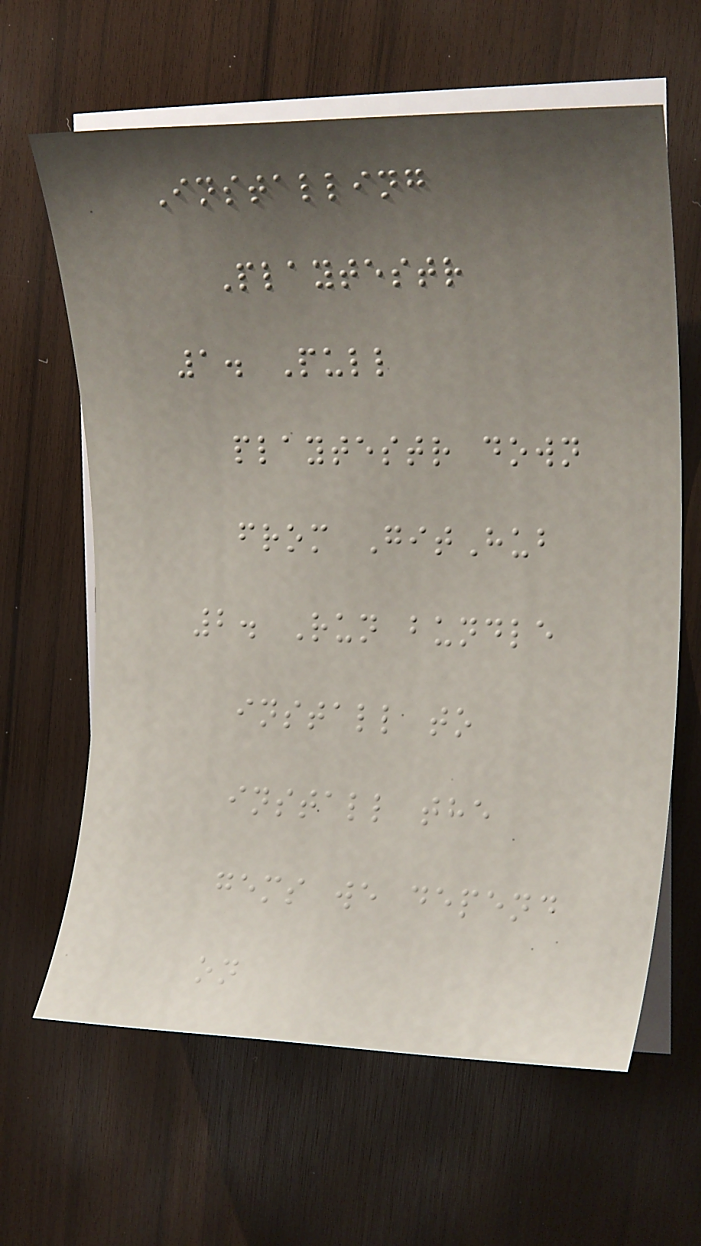Installing
Playtestr
1. Pull
playtestr down
from GitHub
2. Run bundle
install to
install the
gems we depend
on
